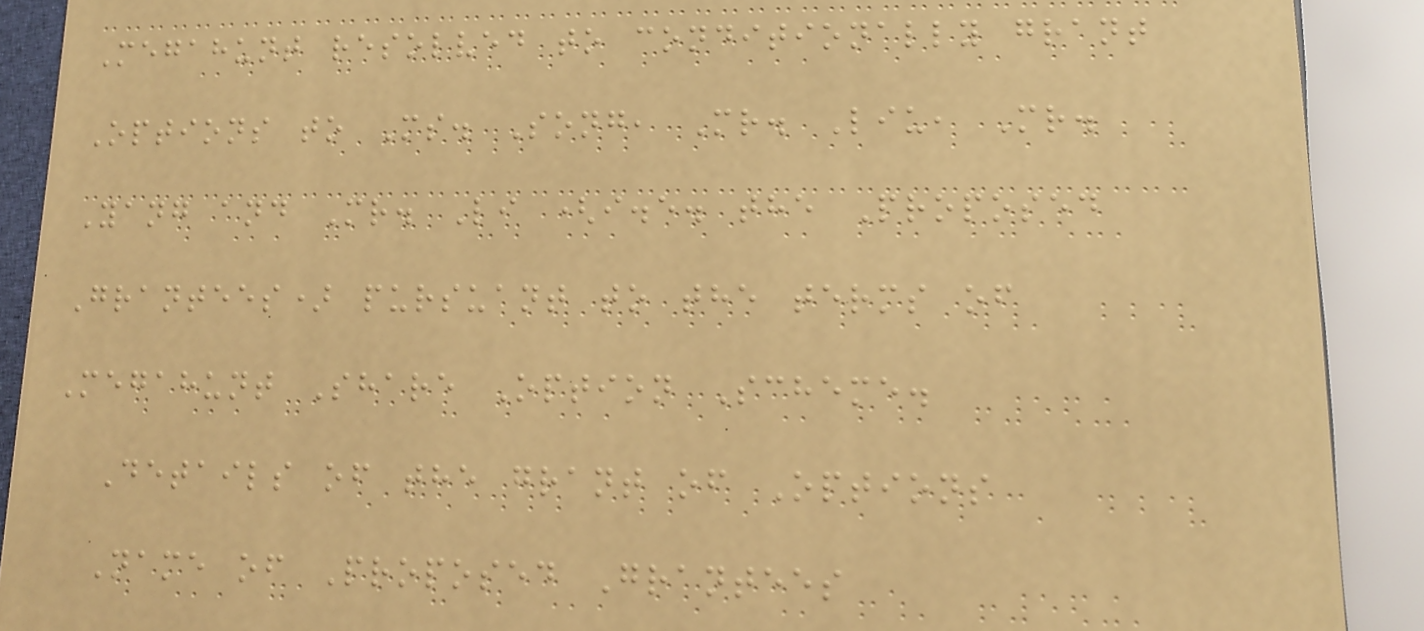Megahunt resolved to conditionally grant
Options to Ms. Song, Mr. Liu, Mr.
Yang and Mr. Li (i.e. the Proposed
Grantees) pursuant to the terms of
Megahunt Share Option Scheme.
Details of the grant of Options
Name of Proposed Grantees
